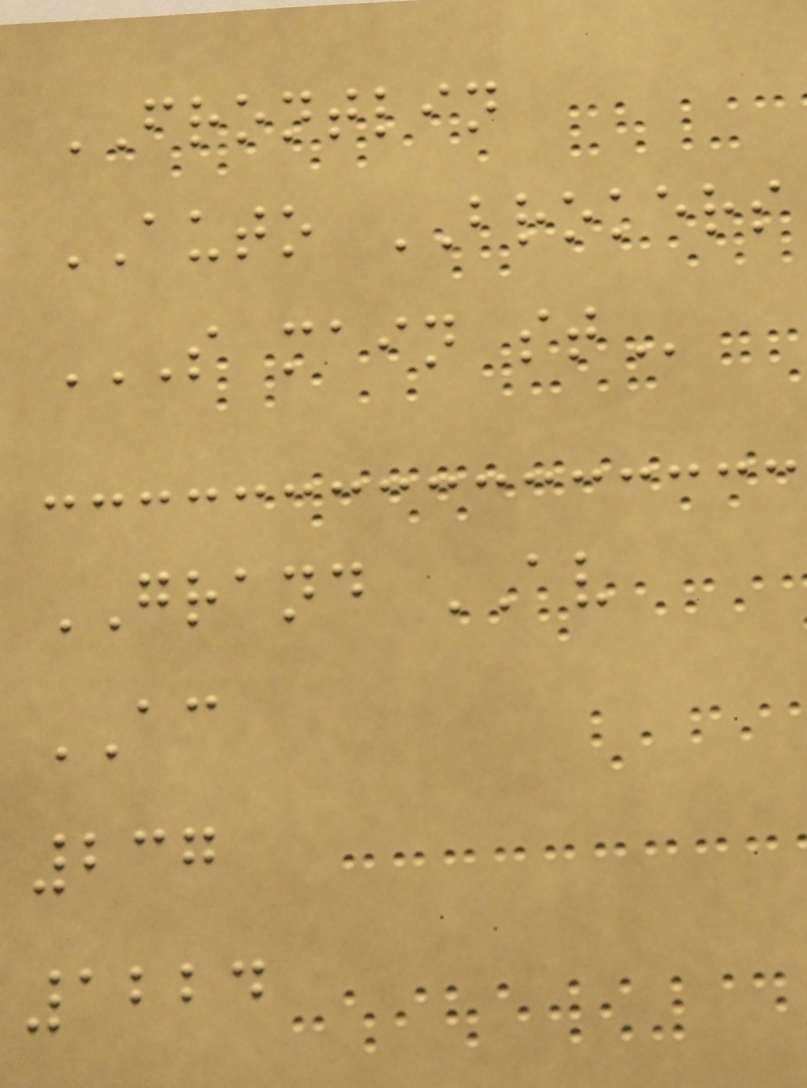FRONTLIN
AUTO BROKERS
S MAIN ST
GRAND AV
AC
237
1224
